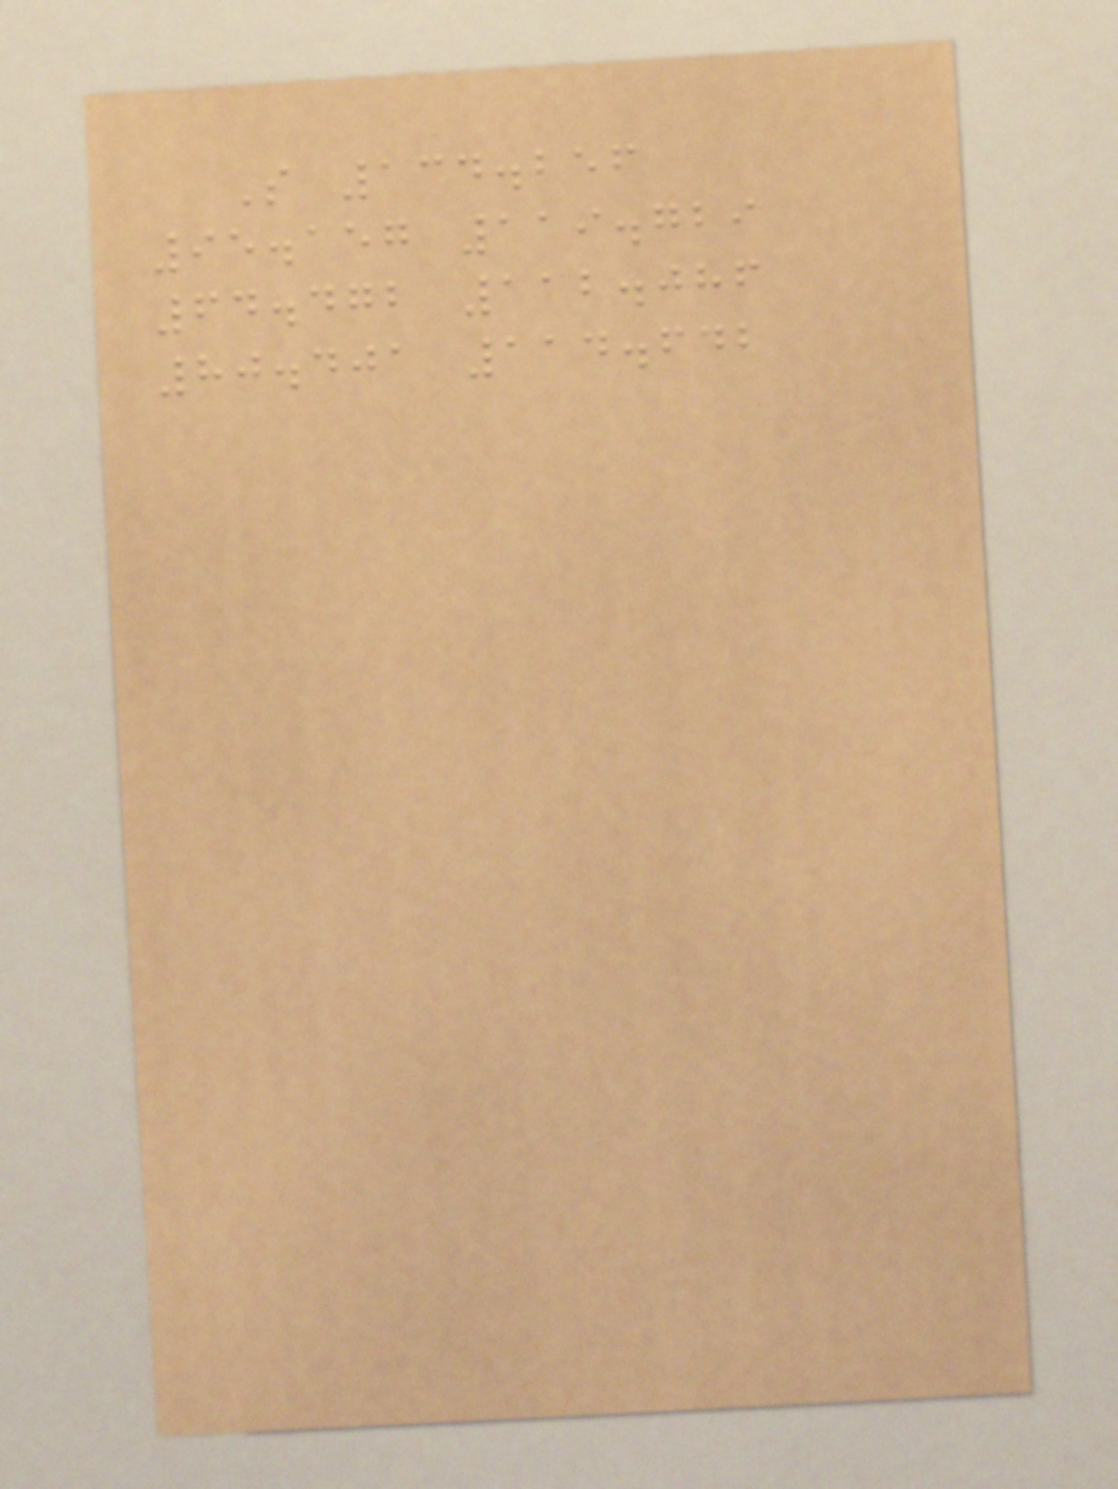S 134.256
95.157 119.729
64.472 112.086
80.401 114.642
